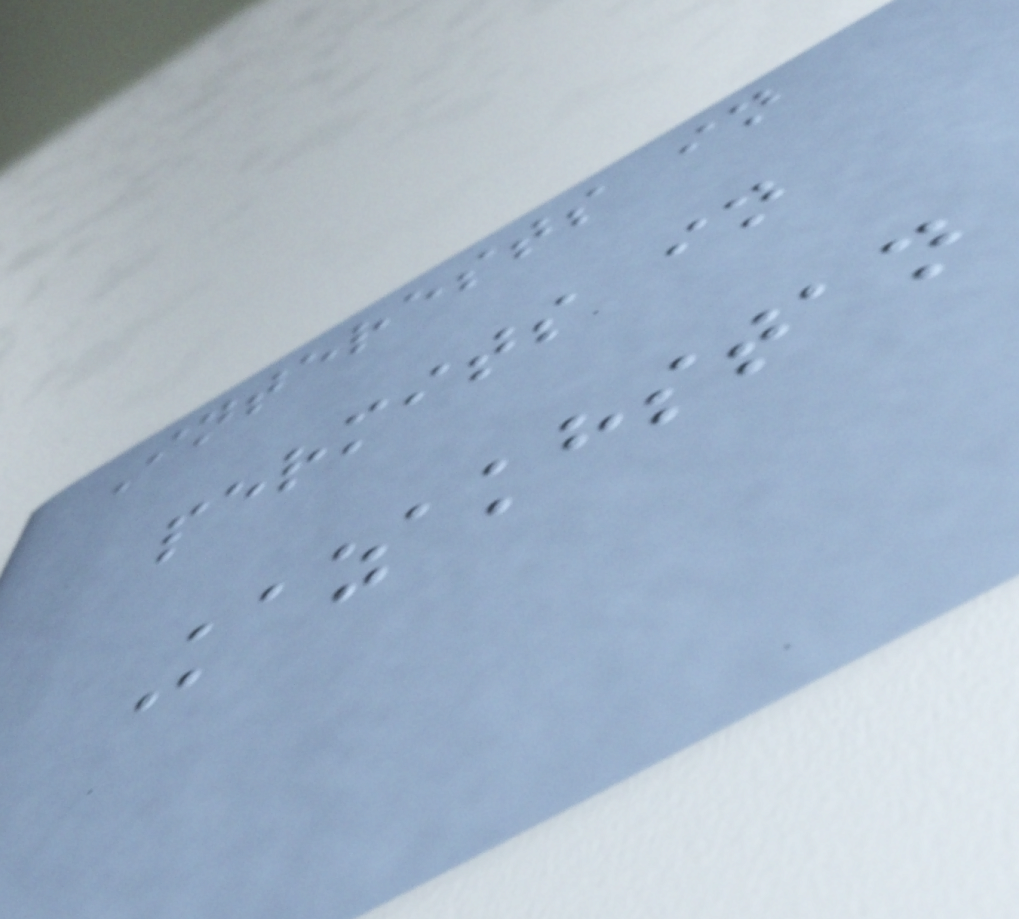Interests in
permits in
Kazakhstan
